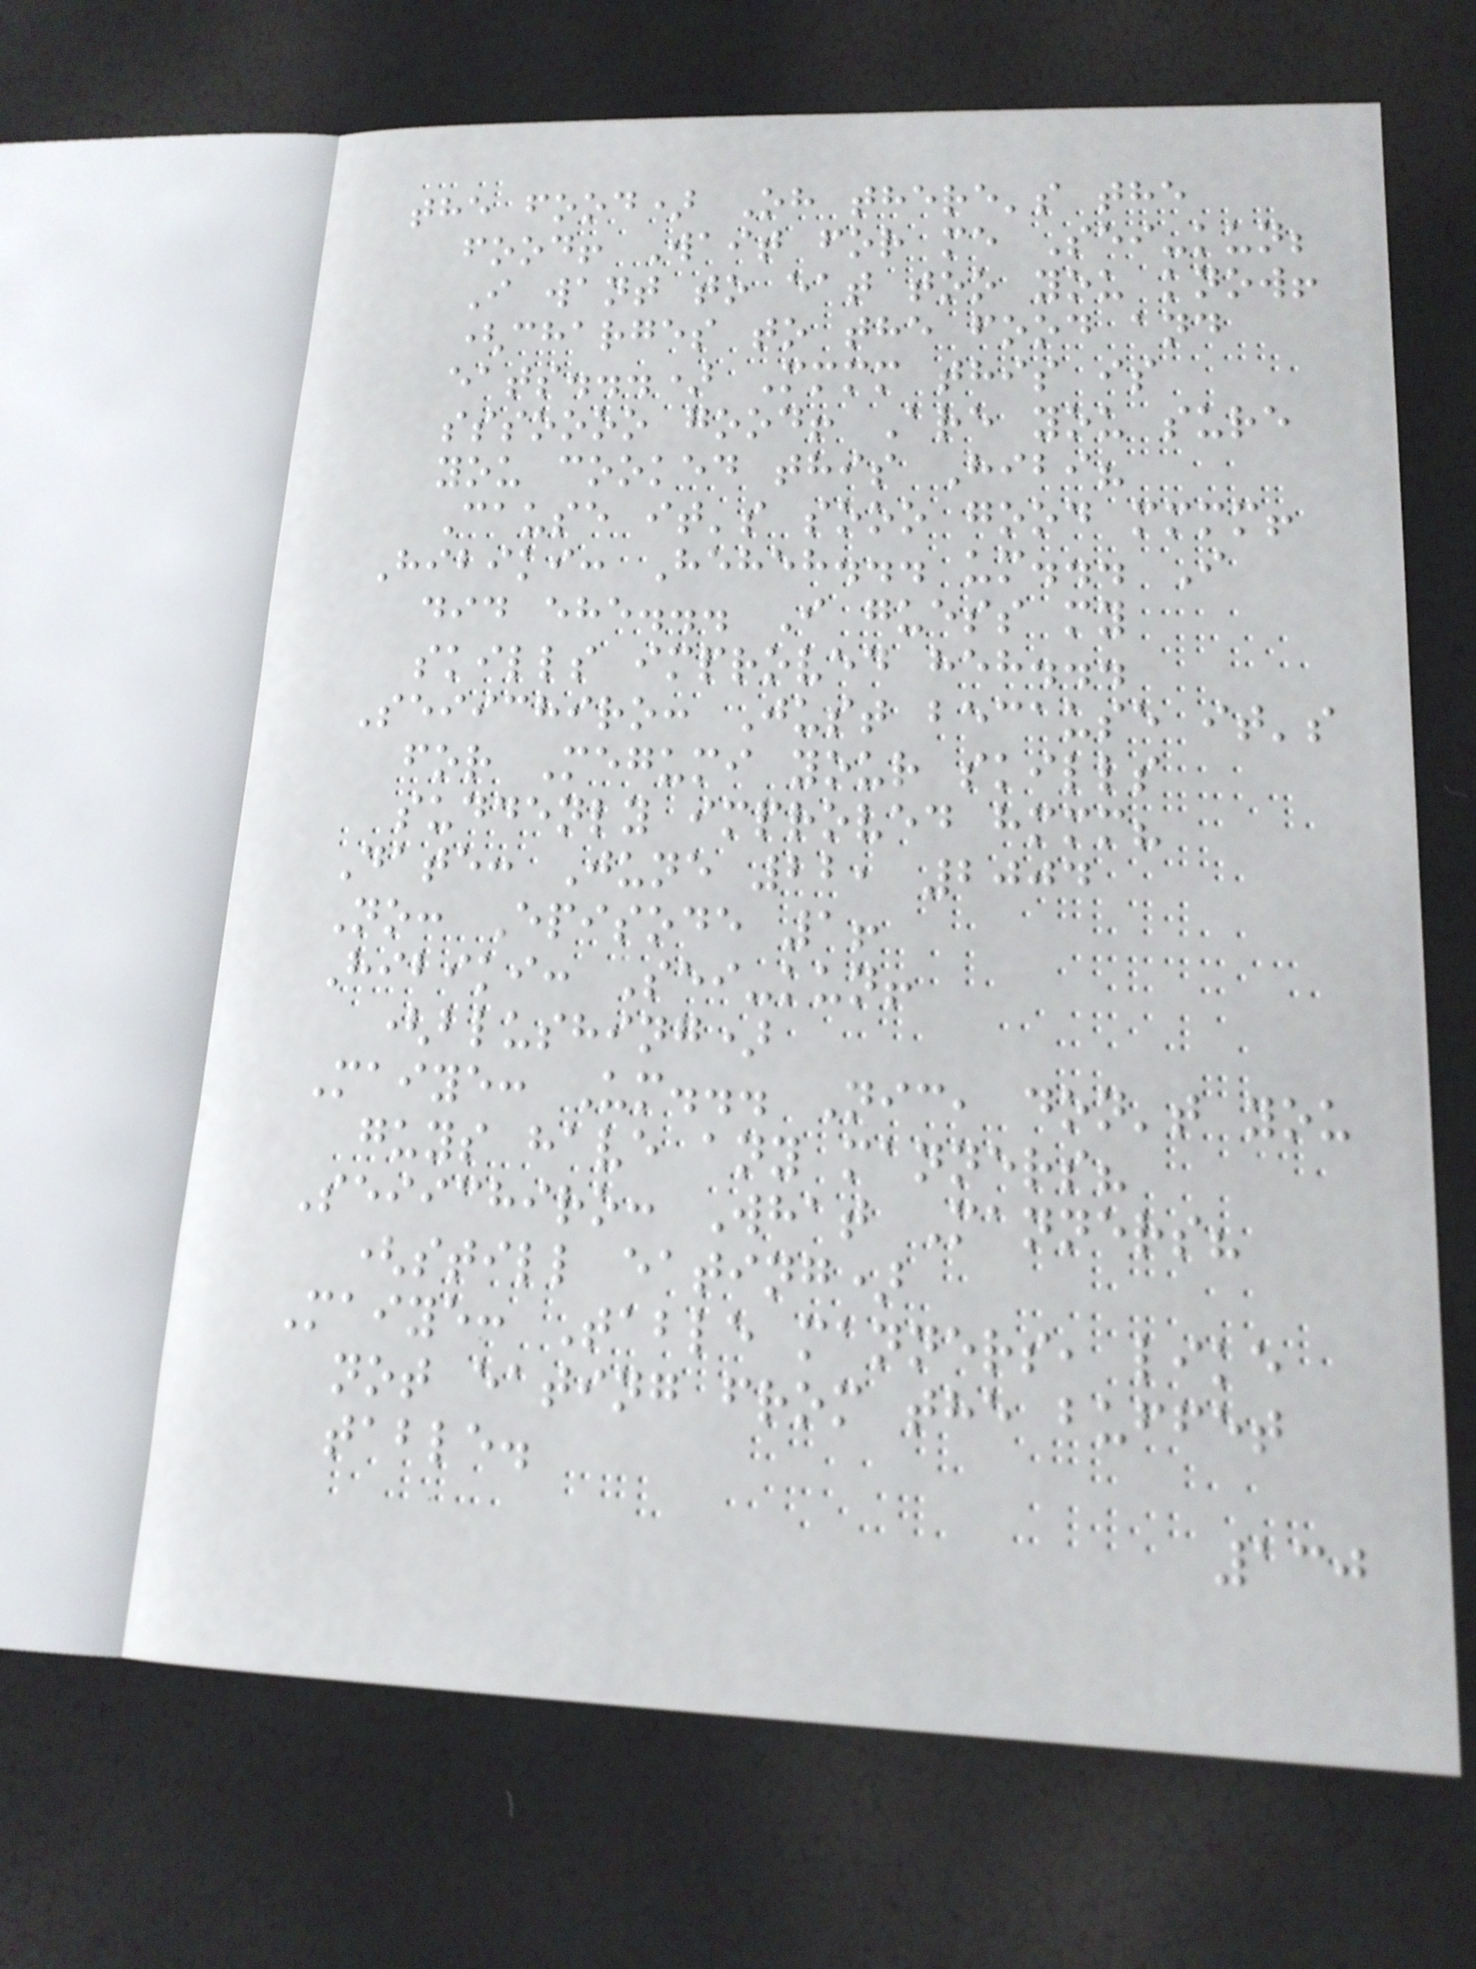the food) Oh there's the
food! Wait for me Sei-kun;
I want to eat too you know!
(charges to the food and
eats...) Mmmm this is
sssoooo good! Are you sure
you cooked this Hibi?
Cause it's sooo good mmmm!
Hibiki: Heheh... um... I
did ehe... I guess my
skills improved heh...
Seiichiro: Just because it's
for Megumi your skills
suddenly improved hmmm?
Date: June 22, 2004
No: Episode 1!
Hibiki: Sei-kun!
(blushing)
Maiye: Um... Nic, don't you
guys have any manners?
Seiichiro: What Manners?
(still eating)
Maiye: Table manners, like
not eating from the buffet
table.
130
